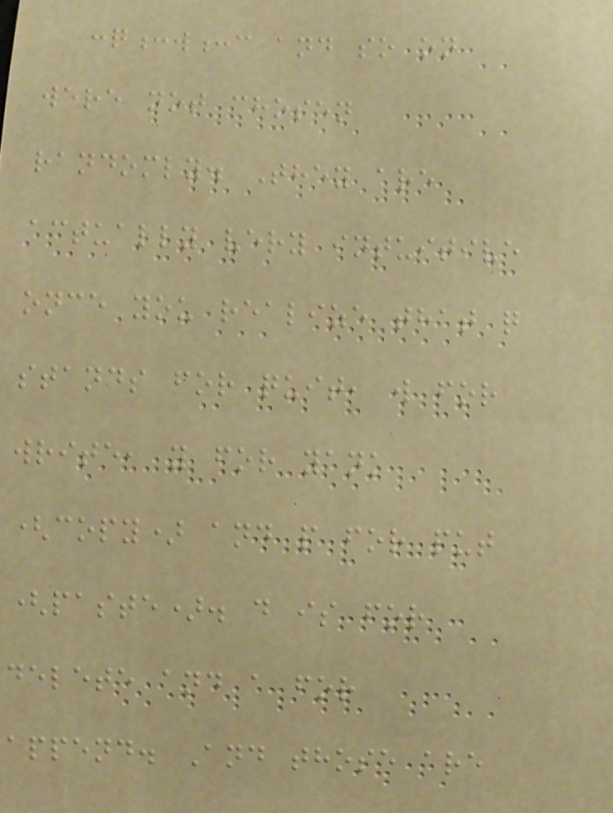:q:w:c and so on
were not chosen
randomly. They are
actually very intuitive
once you realize that q
stands for quit, w for
write, y for yank
(copy) and p for put
(paste). d is for
delete and a for
append. And those are
